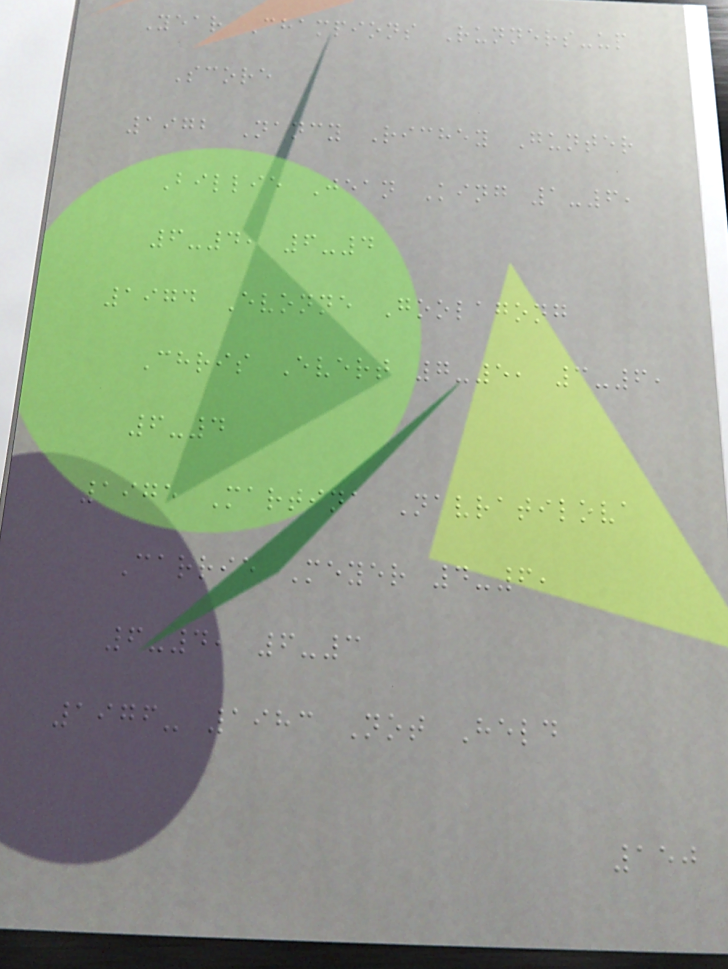Year Champions Runners-up
Score
1972 Nancy Richey Gunter
Billie Jean King 1-6,
6-4, 6-4
1974 Evonne Goolagong
Chris Evert 7-5, 3-6,
6-4
1975 Martina Navratilova
Carrie Meyer 4-6,
6-4, 6-3
1976- 1983 Not Held
150
